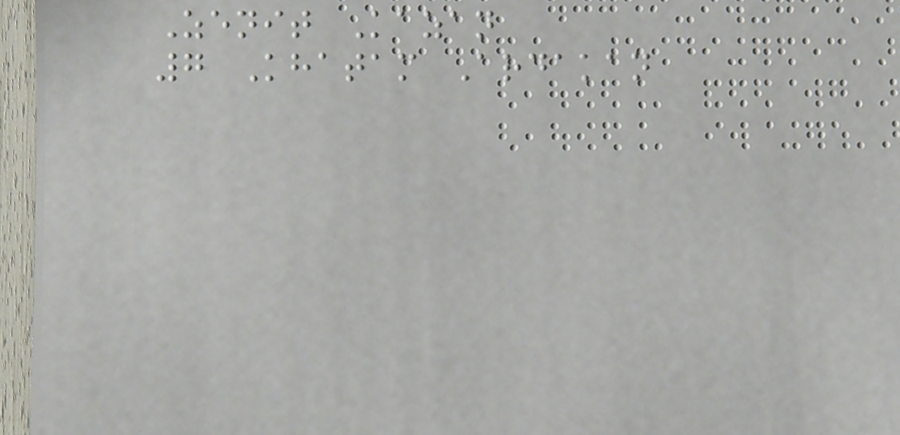Zenit Kazan
7 Khatam Ardakan
